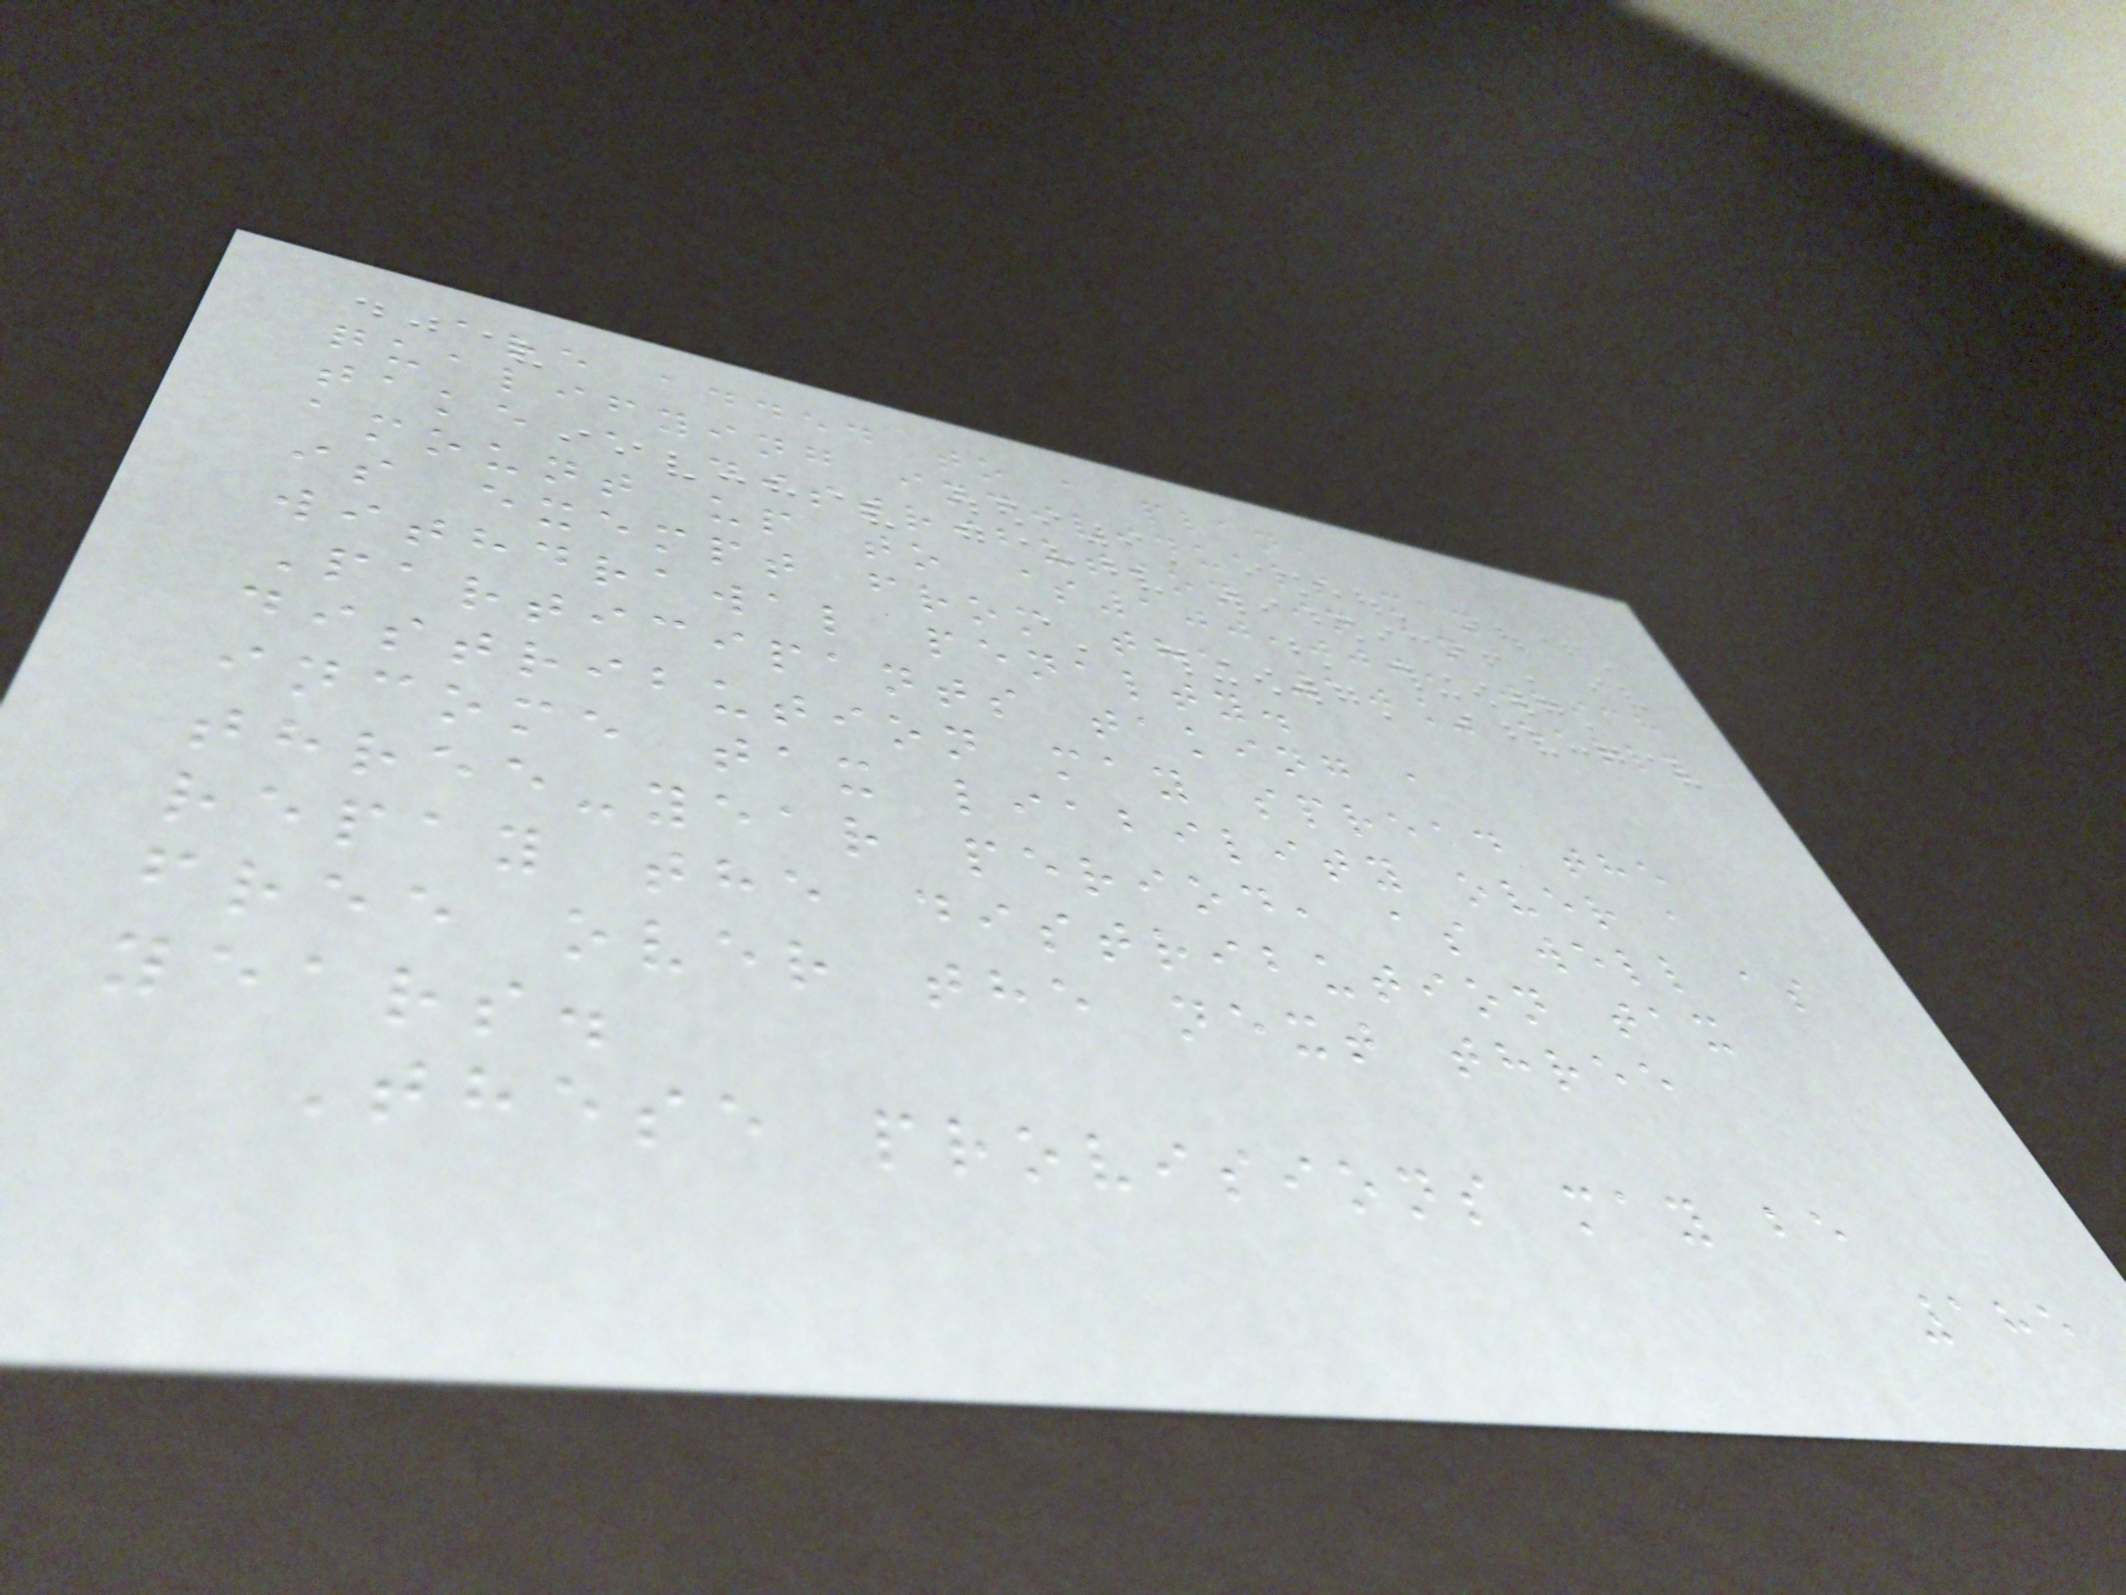are added to a plan,
qualifying individuals may
take a distribution in an
amount up to $100,000, which
is exempt from the 10% early
withdrawal penalty.
Participants taking a
distribution may spread the
income tax liability over a
three-year period, as well as
repay the distribution tax
free over the next three
years.
These provisions may be
185
